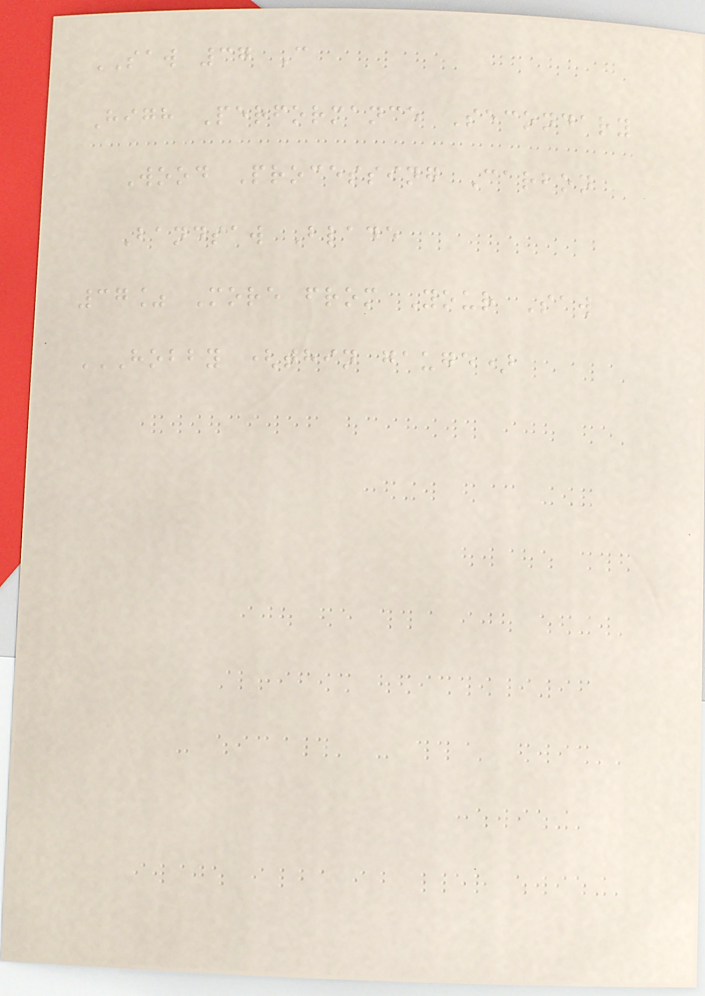SAW 37 C
High Performance Secondary
Wood Processing Carbon
Bandsaw Blade
37% More from Your Saw
HOBBY (THIN GAUGE)
